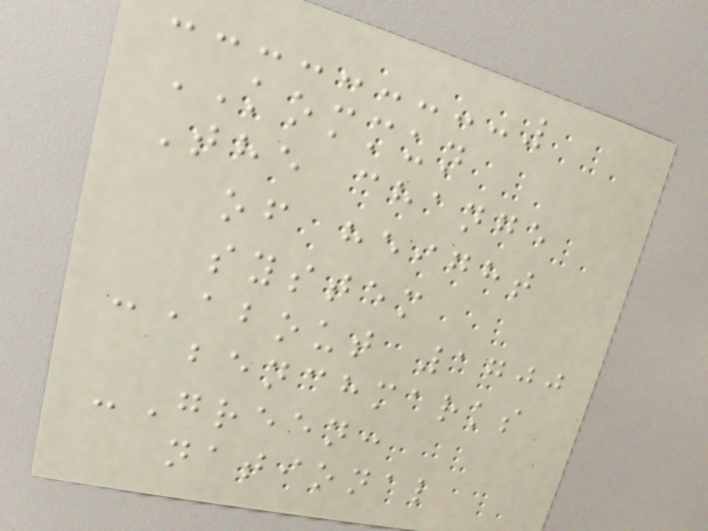KOMMUN
The change
of height
system
-About 1700
benchmarks
-Green:
national
